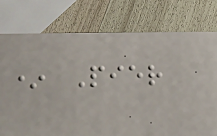* Pier
